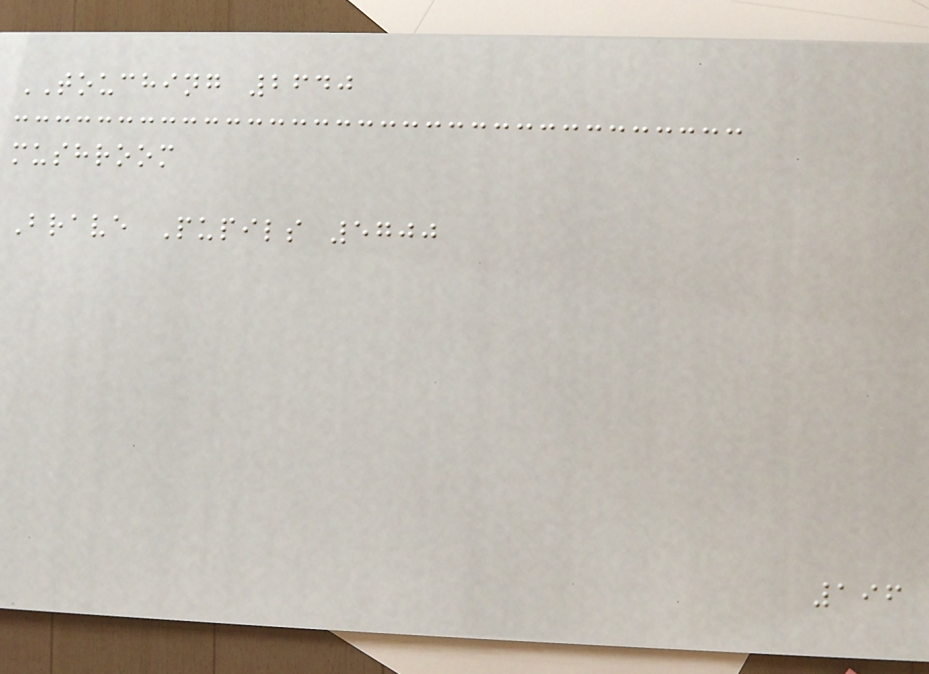TOUCHING 2640
mushroom
Brave Pupils 5700
196
